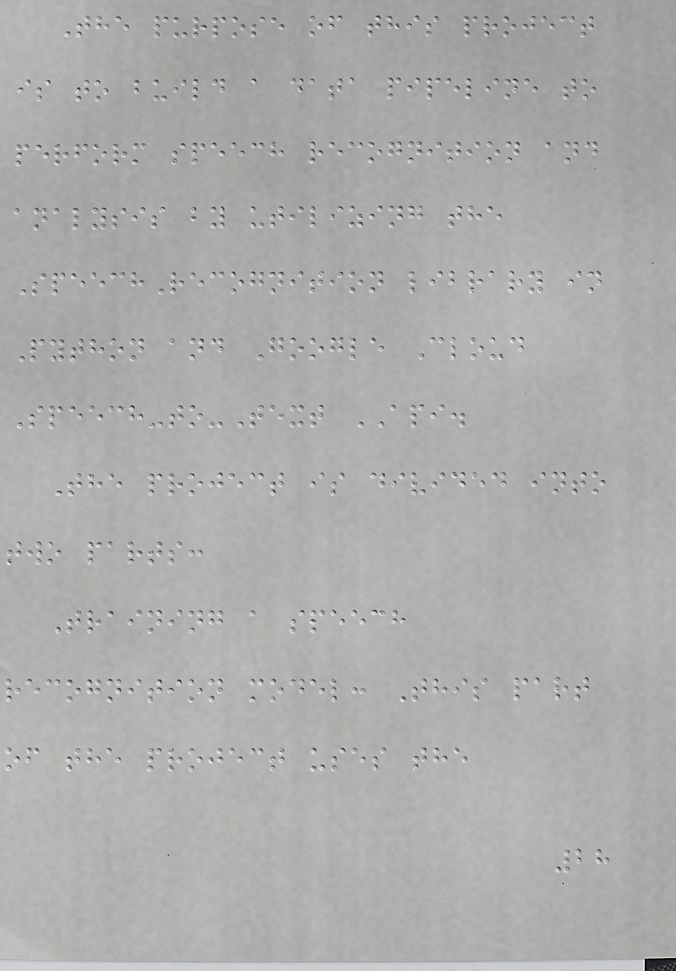The purpose of this project
is to build a data pipeline to
perform speech recognition and
analysis by utilizing the
SpeechRecognition library in
Python and Google Cloud
Speech-to-Text API.
The project is divided into
two parts:
Training a speech
recognition model: This part
of the project uses the
28
